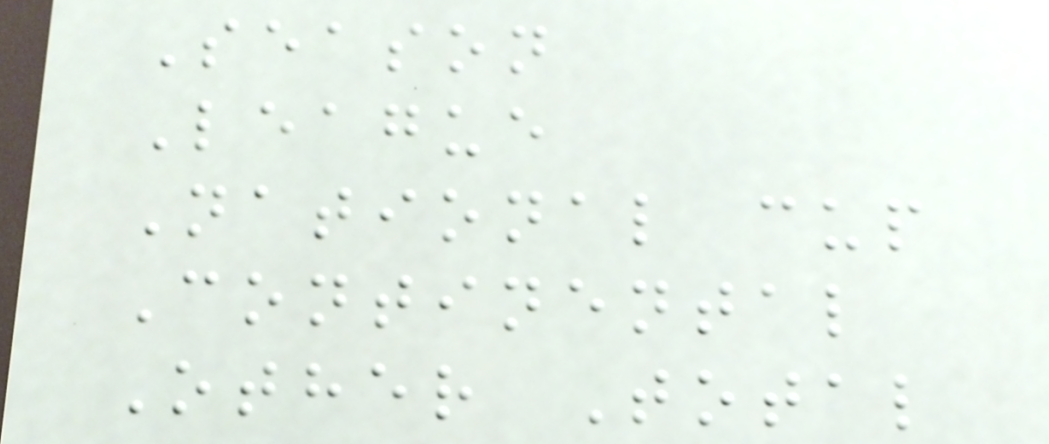Season
League
National cup
Continental
Other Total
